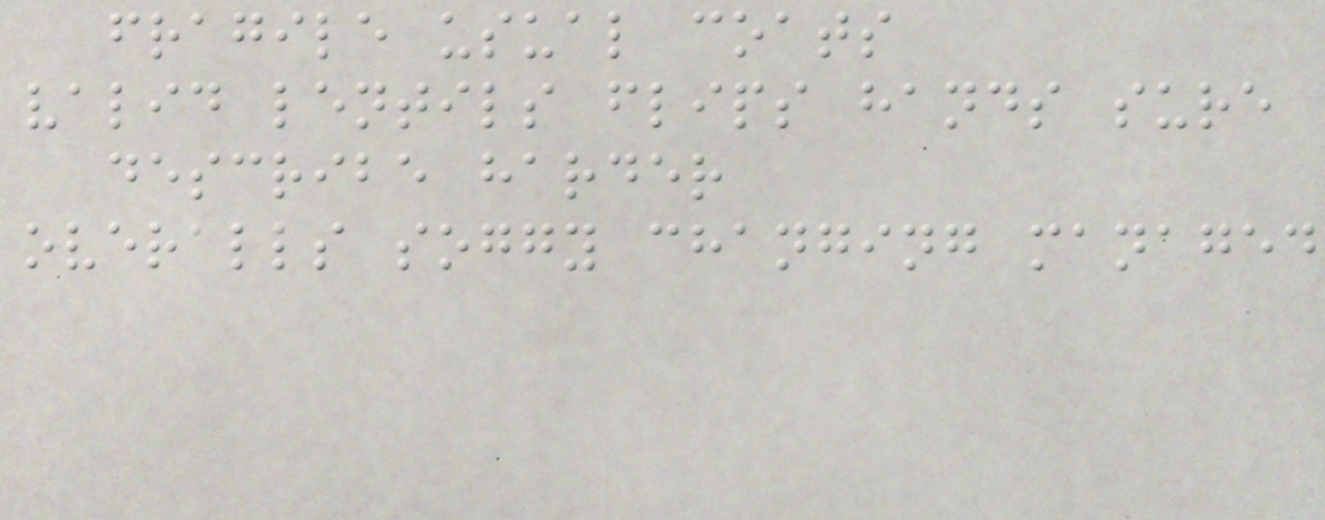fragile usual coats
valid lentils flips hands sure
describe harder
overalls soggy changing managed
